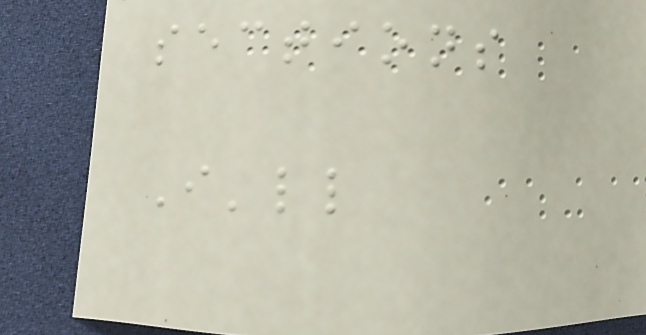sections
I'll
